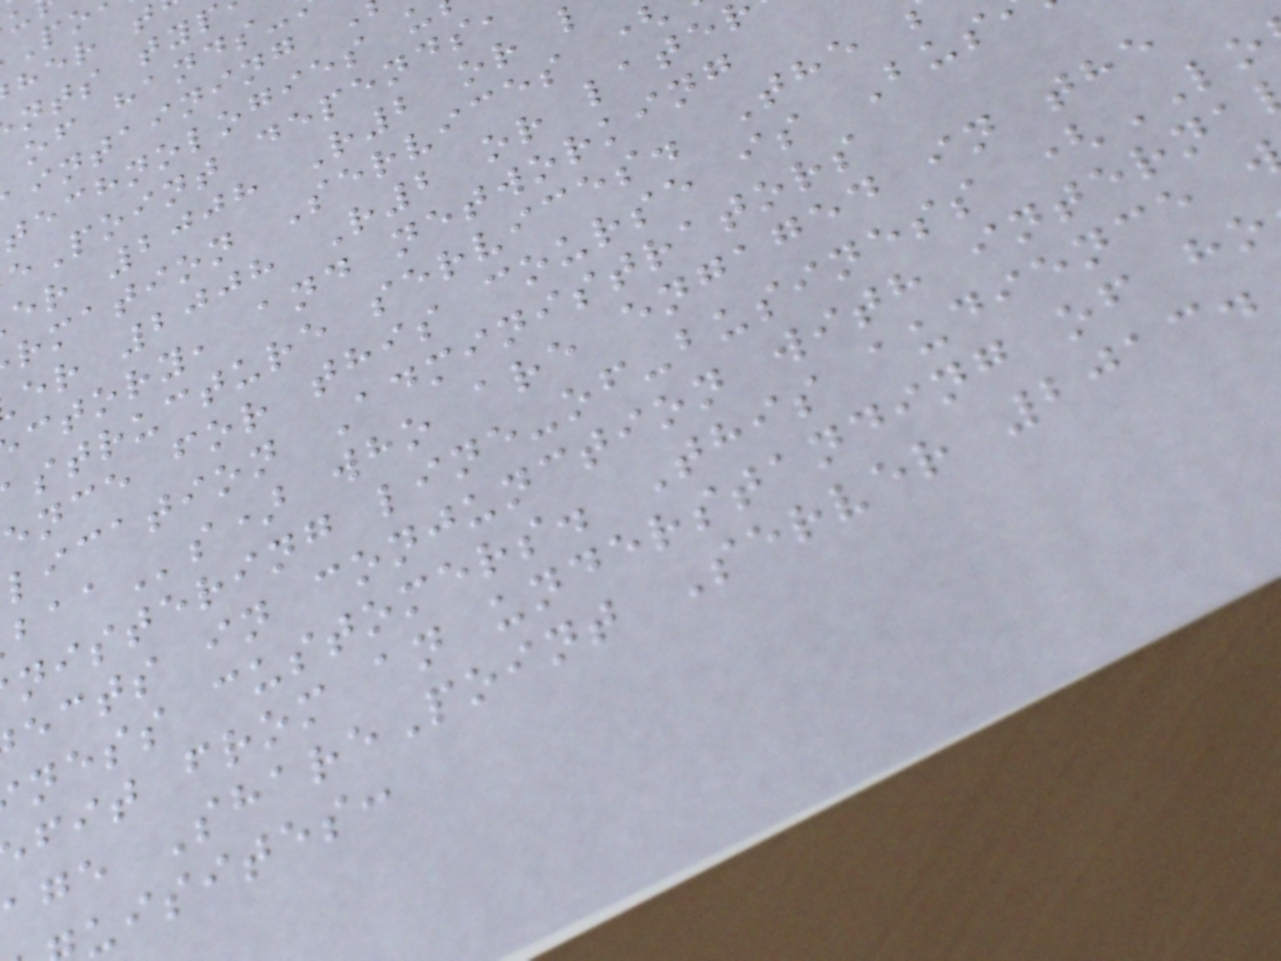technologies u
ePoint depends
er 2008 R2 or
rmation Services
er 2008 R2 or late
ctory, and networking
structure services. The
ence for this course is Bus
lication Administrators
s) who are engaged in the
nistering line-of-business (LO
ects in conjunction with interna
ness customers. This audience
fit from an understanding of ho
age SharePoint Server 2013.
uisites:
